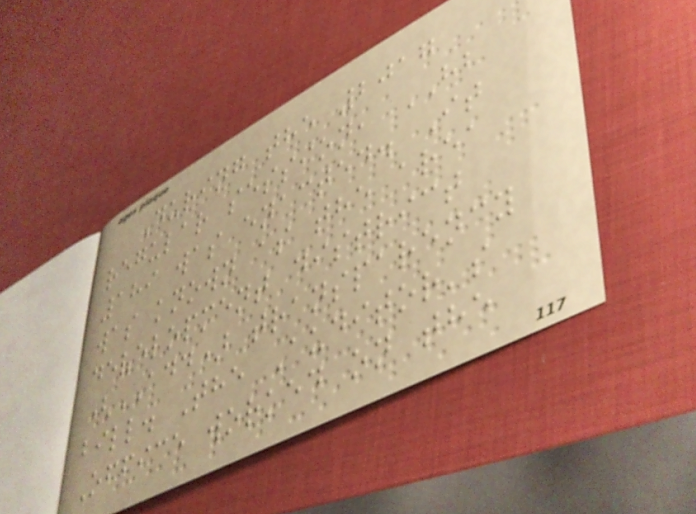During the 2017
regular session, HB
189 was enacted. It
was known as the area
development district
(ADD) transparency
bill. The Auditor's
Office worked on the
